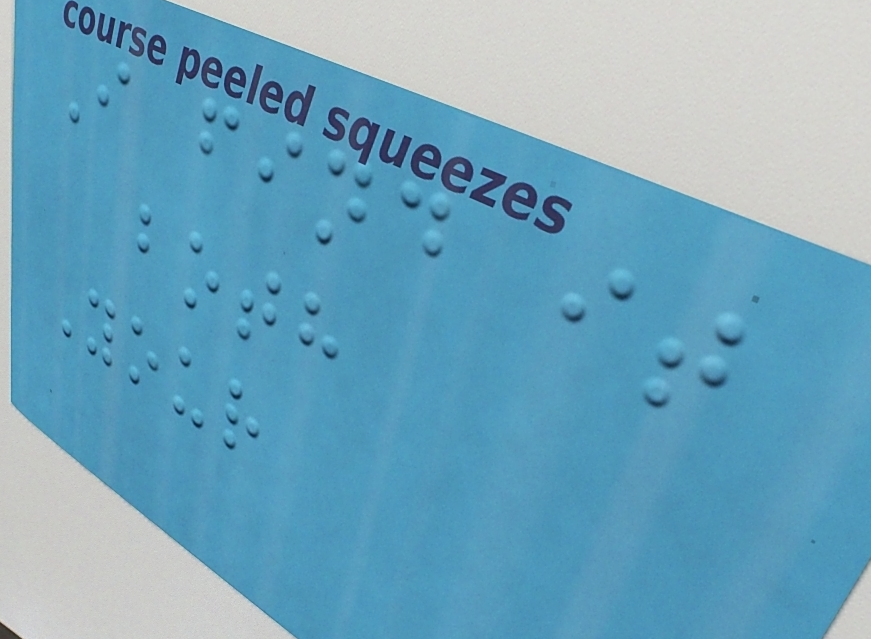I find it
both
Your
